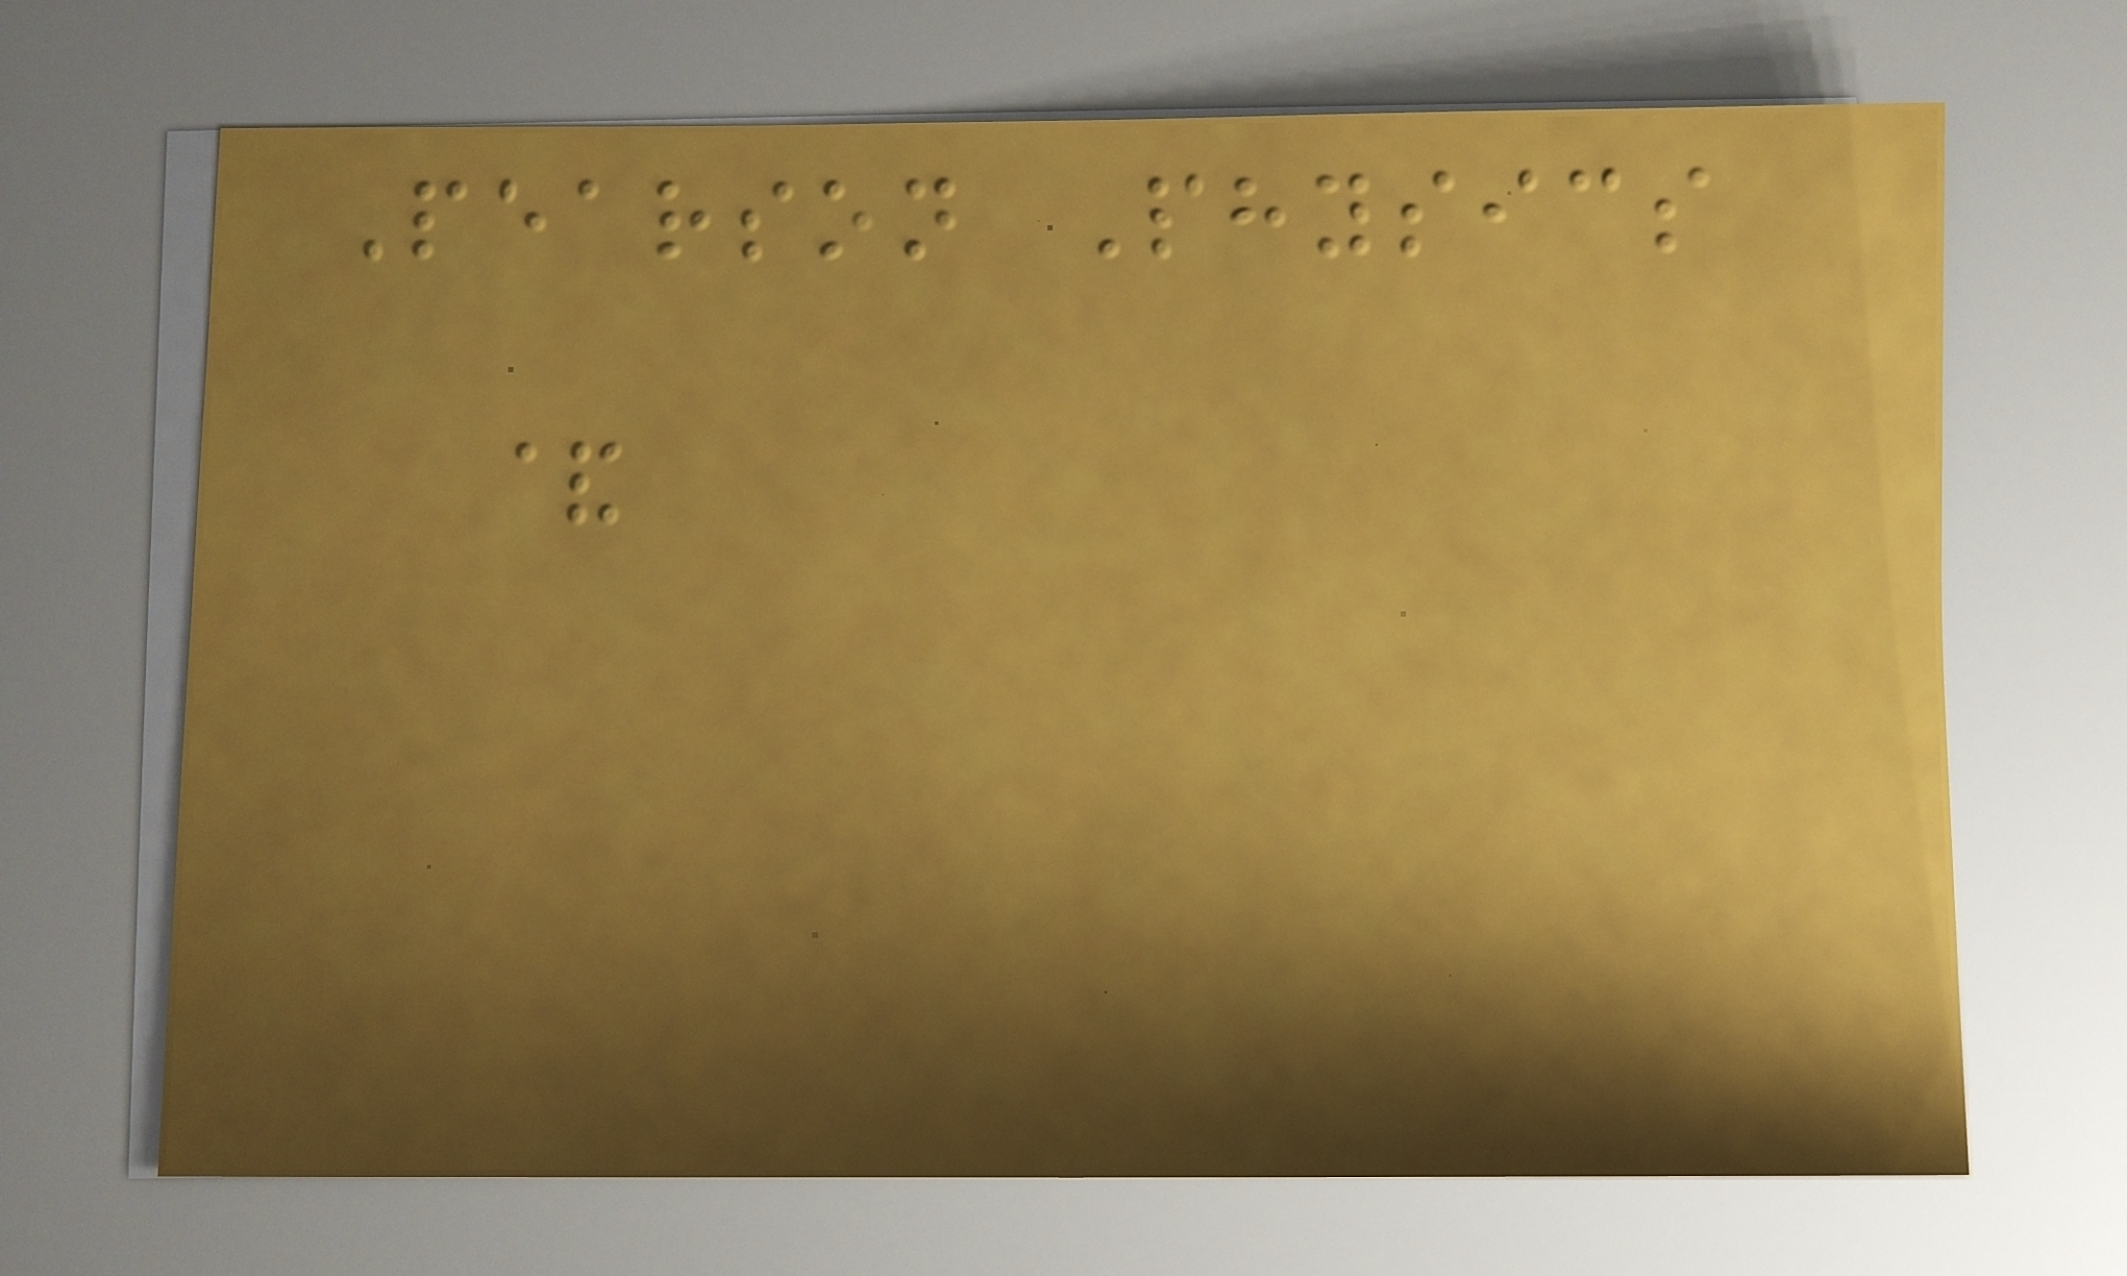Pearson Physics
&
